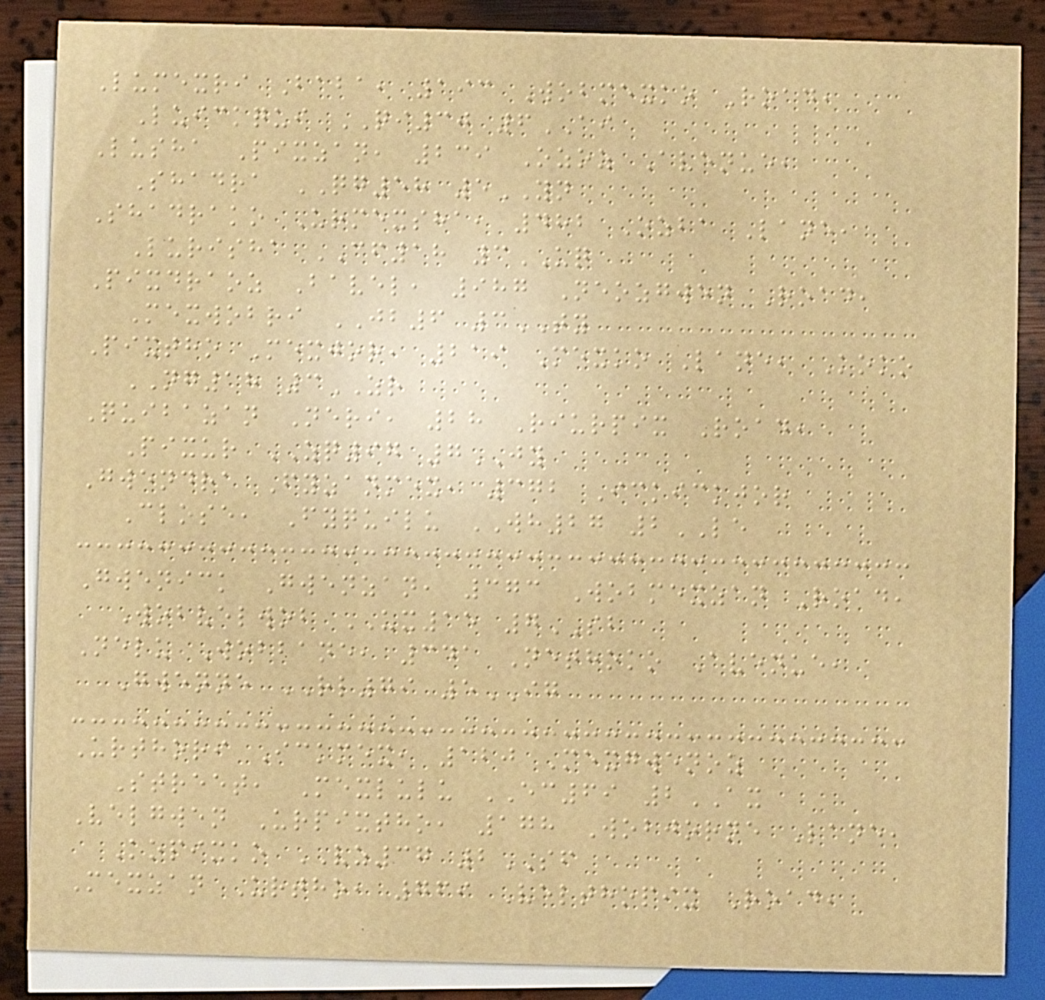Lumexri Baba, 193 Wobmexko Road,
Luickqui QI30 6AI
Lusha Pixzan, 239 Ozoz Avenue,
Shadra QG58 5YN
Shadrako Urmexsha, 482 Ozba Lane,
Lurisha CF18 3UQ
Pixdraoz Bavel, 987 Neozgwen Road,
Mexwobri JB6 3TY
Pixtho Mexjor, 219 Mexko Lane, Koko
NG18 3ZR
Quibazan Neri, 28 Riurpix Road,
Pixur ZQ97 7JY
Gwendra Fyzanmex, 372 Ickickjor
Close, Fyquilu WH27 2LE
Gwenick Gwenzan, 373 Wobmexzan Road,
Wobvelwob UX15 7SB
Nelu Wobbane, 341 Nethoko Avenue,
Gwenne RL79 5IG
Urthori Ickmex, 120 Mexgwenoz
Street, Mexlulu EC69 2AX
Velgwen Urpixtho, 178 Wobjorne Lane,
Kopixko VZ37 2SF
Mexzan Urtho, 769 Velthopix Road,
